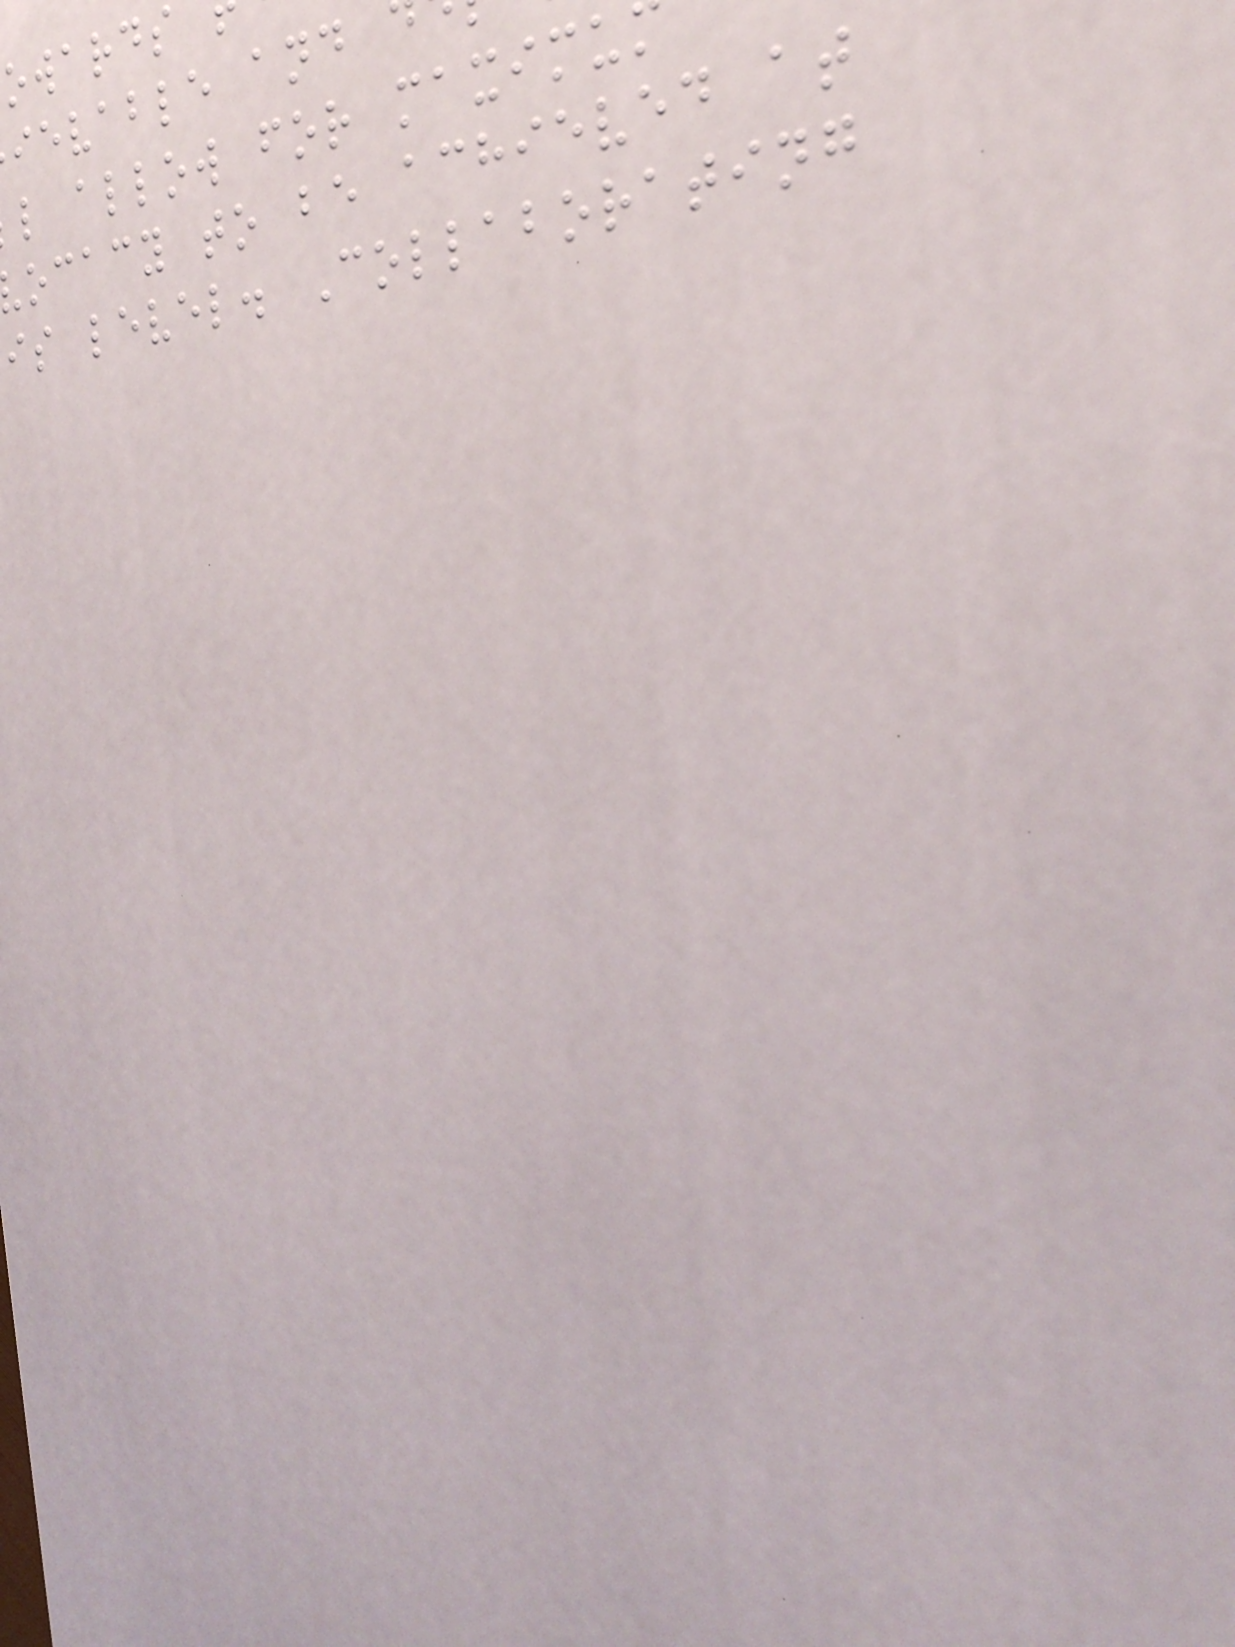owards
ievable and
l allow for maximu
ocacy to be achieved at
is level. Collaborating
